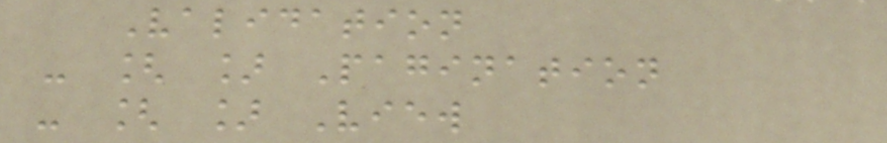Validation
- [ ] Pagination
- [ ] View
